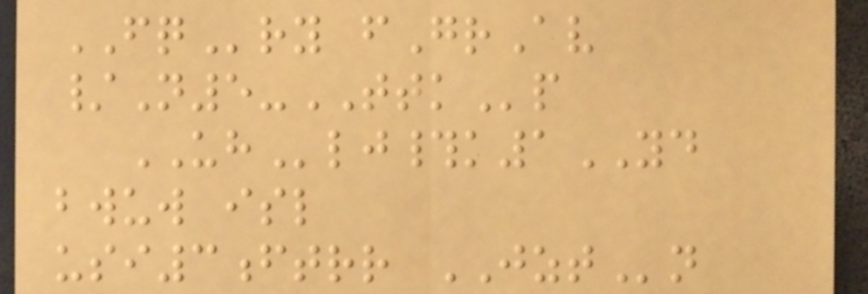FQry fGrAv
/N5-TTKp
UHlj#k1YD
bwuw isl
usi3ftrr JZTn
